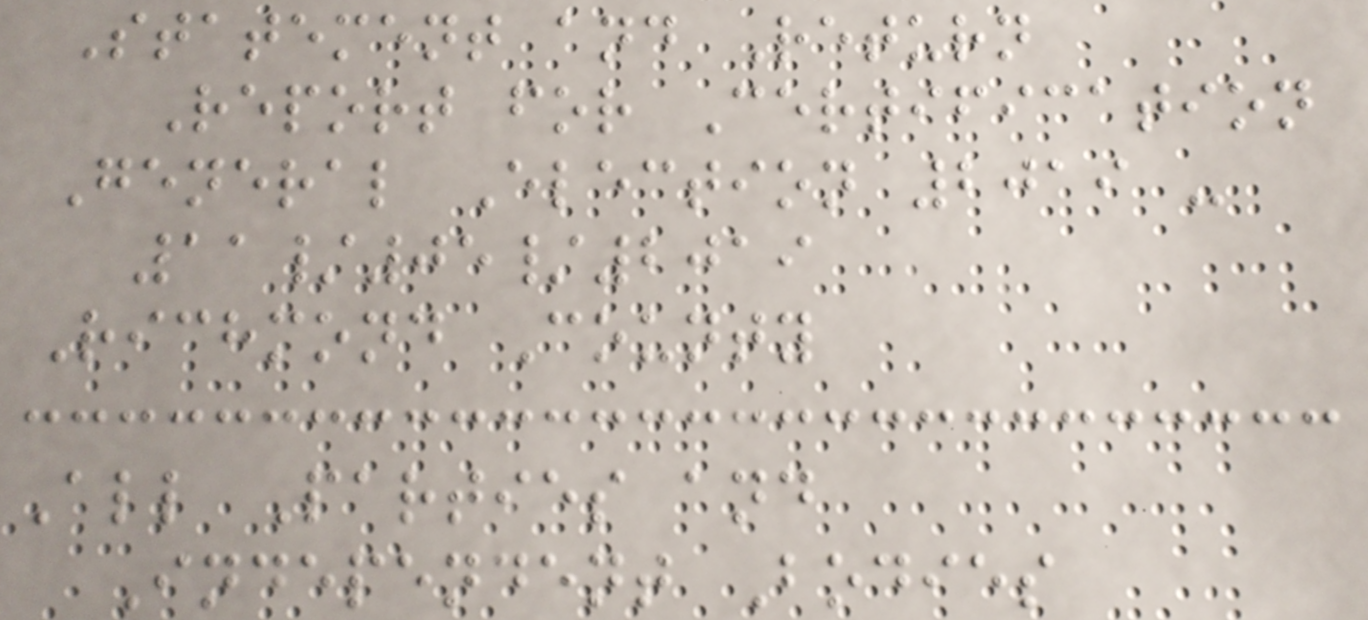Statement and Return
Report for Certification
General Election 2019 -
11/05/2019
Richmond County
All Parties and
Independent Bodies
